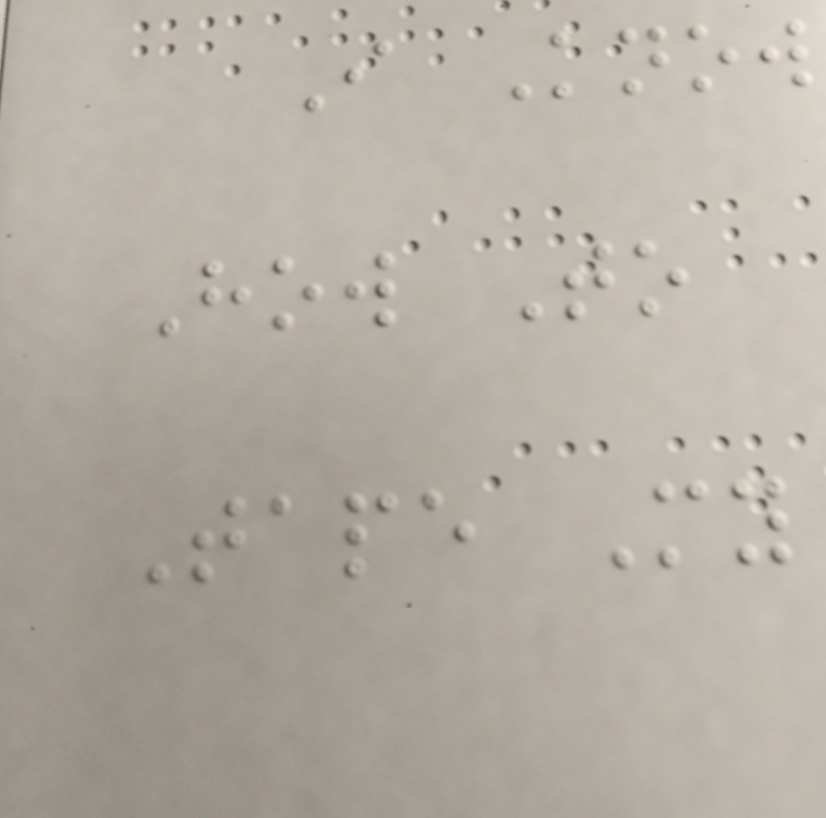I Know
How To
Tape My
